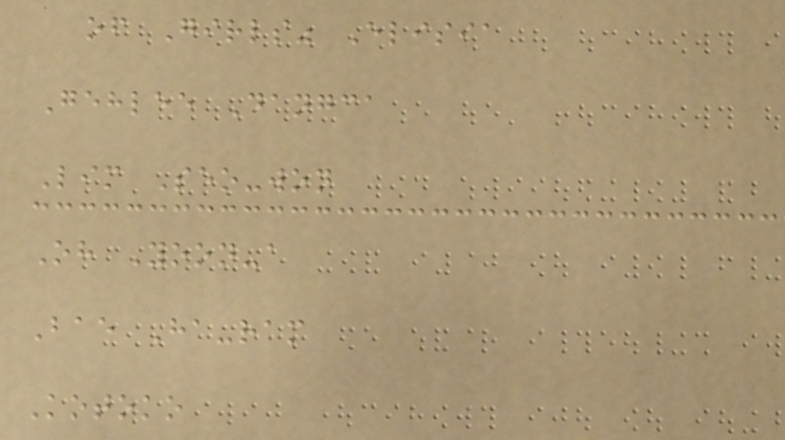of Girls" Elisia
Gehlee Dangca
Lim Seo-won
Oh Yoon-a
Bae Ha-ram
Kotoko
